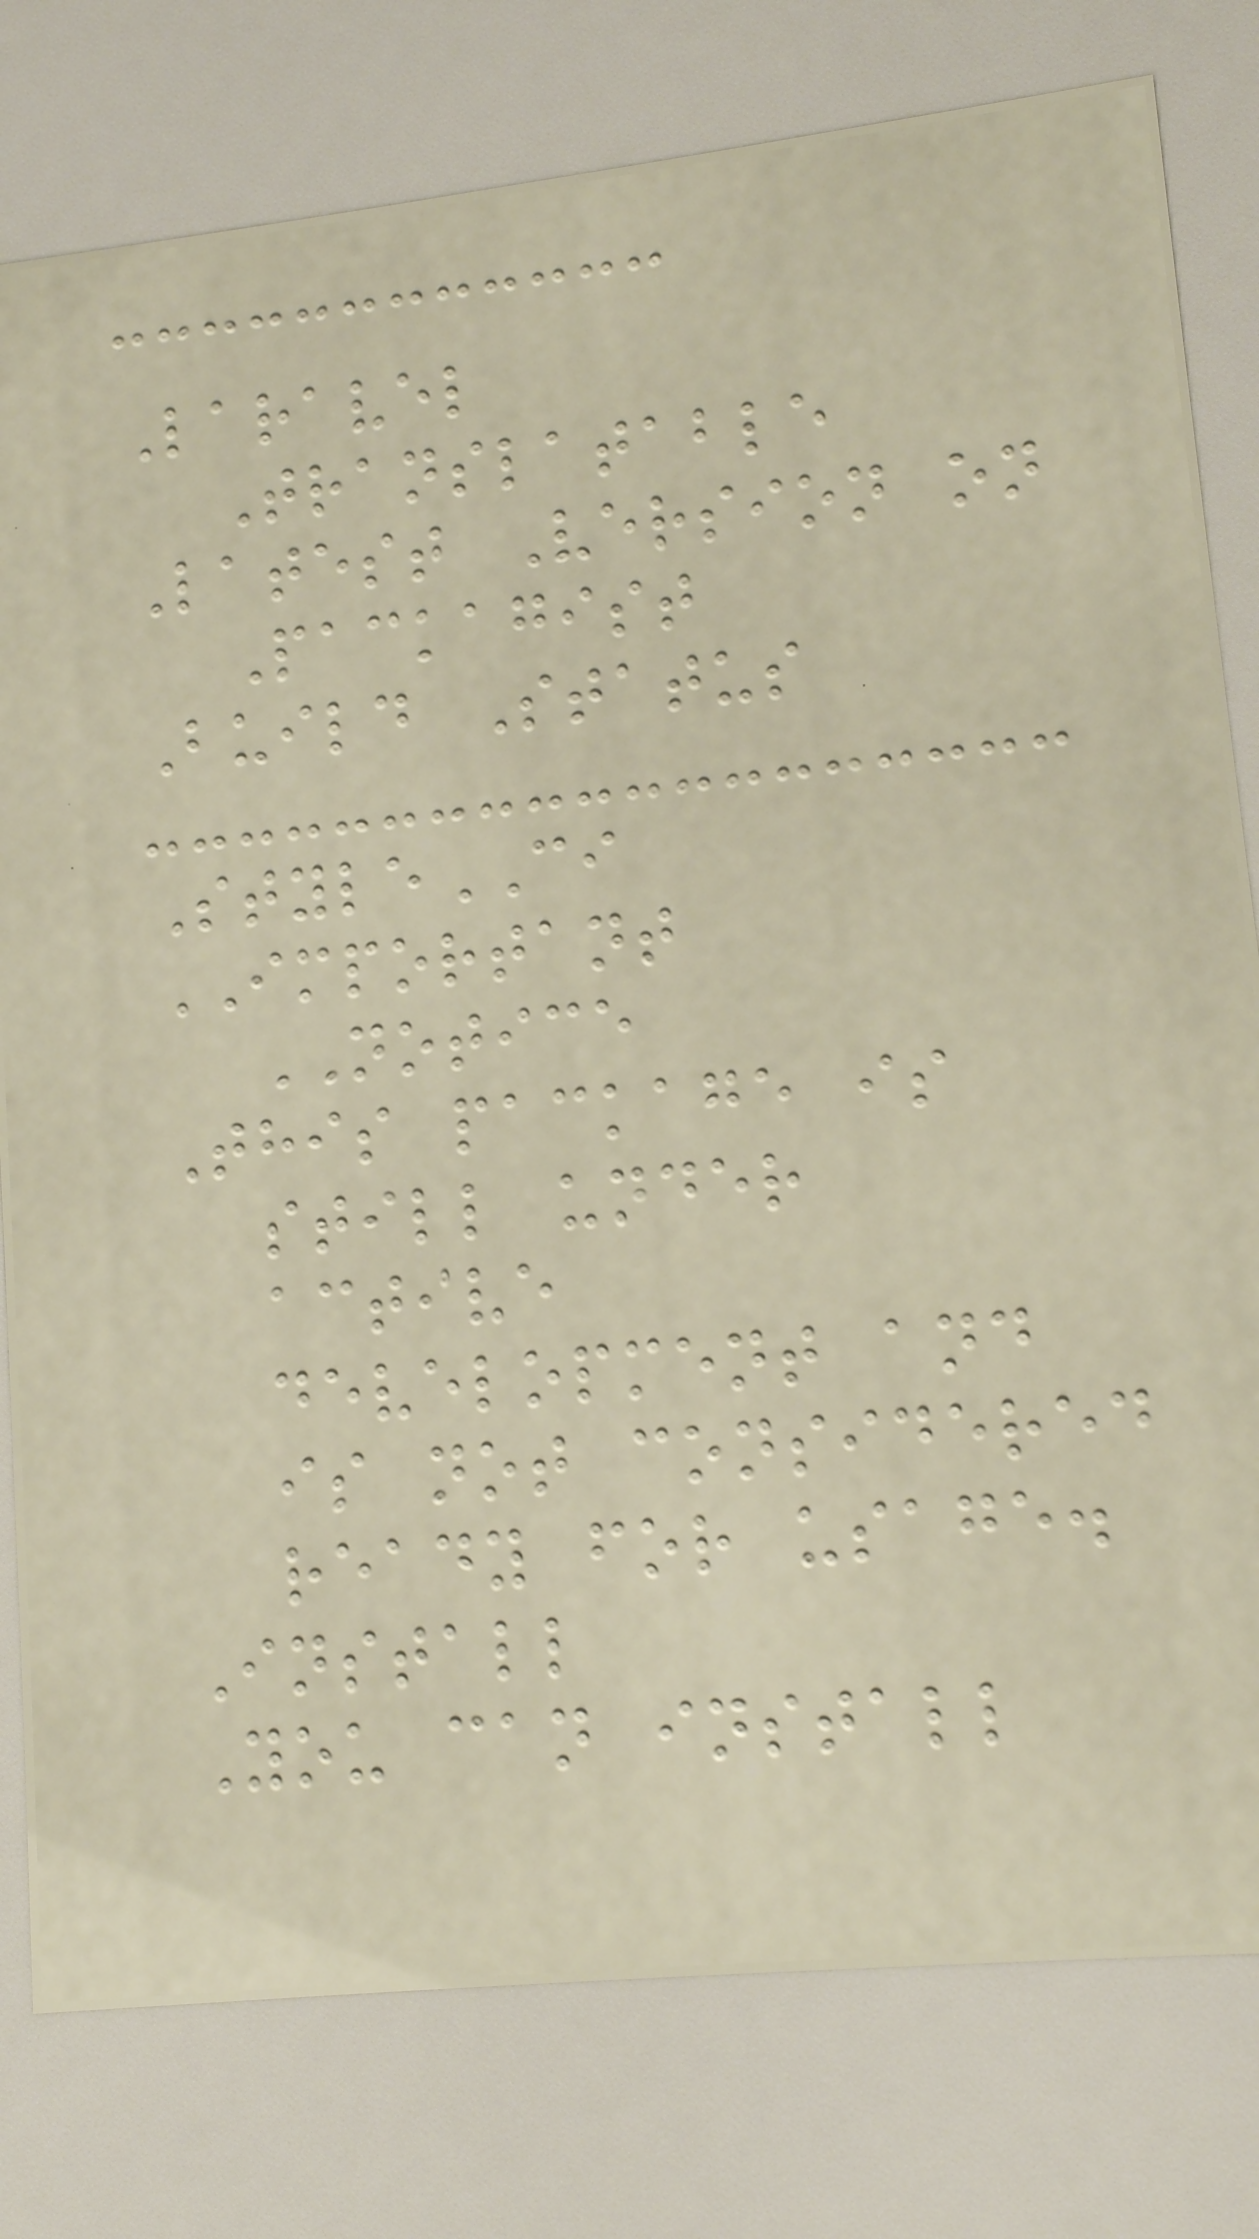Laravel
Translatable
Latest Version on
Packagist
Build Status
StyleCI
IMPORTANT
NOTICE
This package is
still under
active
development and
is not considered
ready for usage.
Install
You can install
